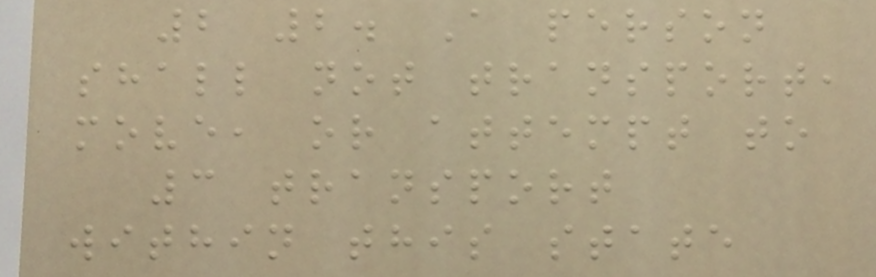2 2. A person
shall not transport,
move, or attempt to
3 transport
within this state
